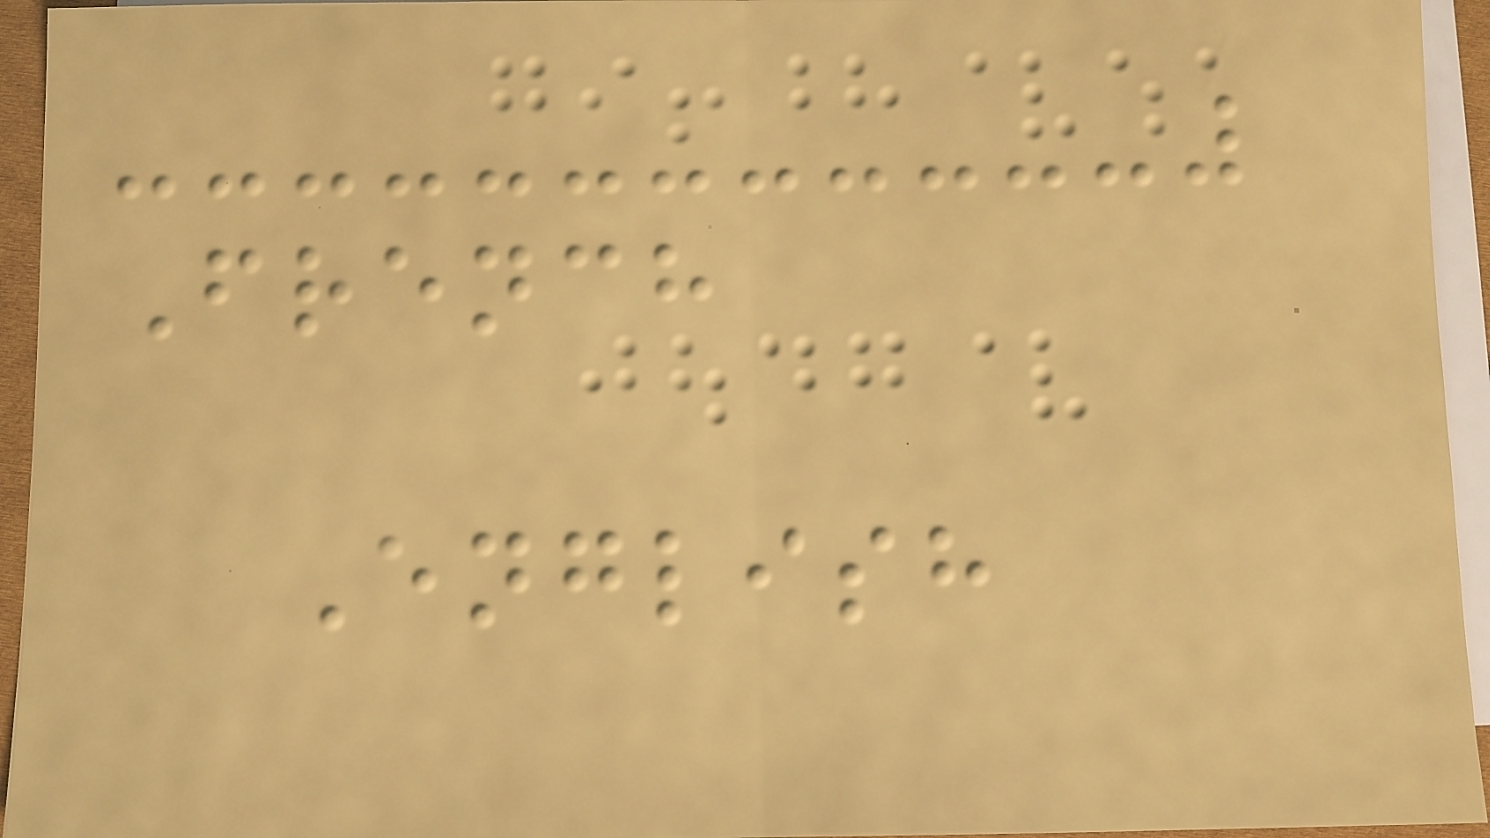French
English
